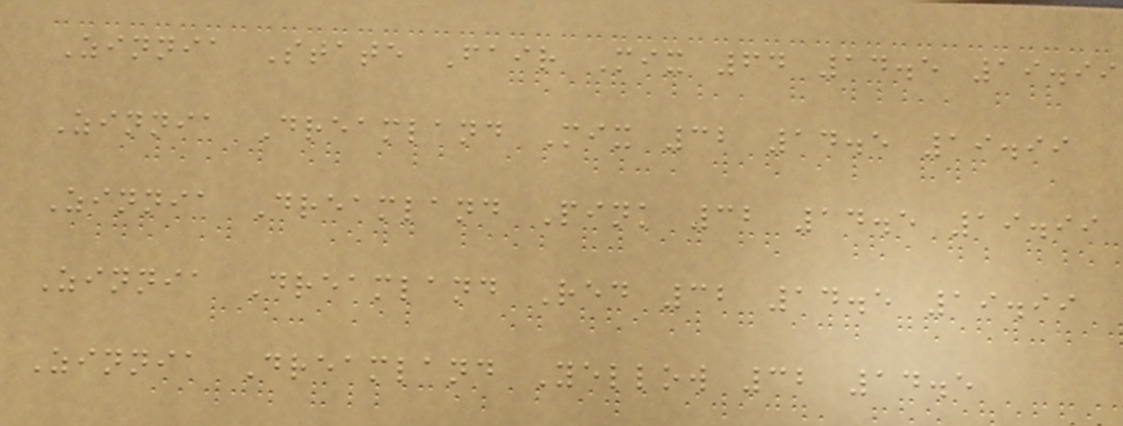Zinnia State Fair Mix 64 14.5 19.99
Zinnia Dreamland Mix 32 14.5 19.99
Zinnia Dreamland Pink 32 14.5 19.99
Zinnia Dreamland Red 32 14.5 19.99
Zinnia Dreamland Yellow 32 14.5
